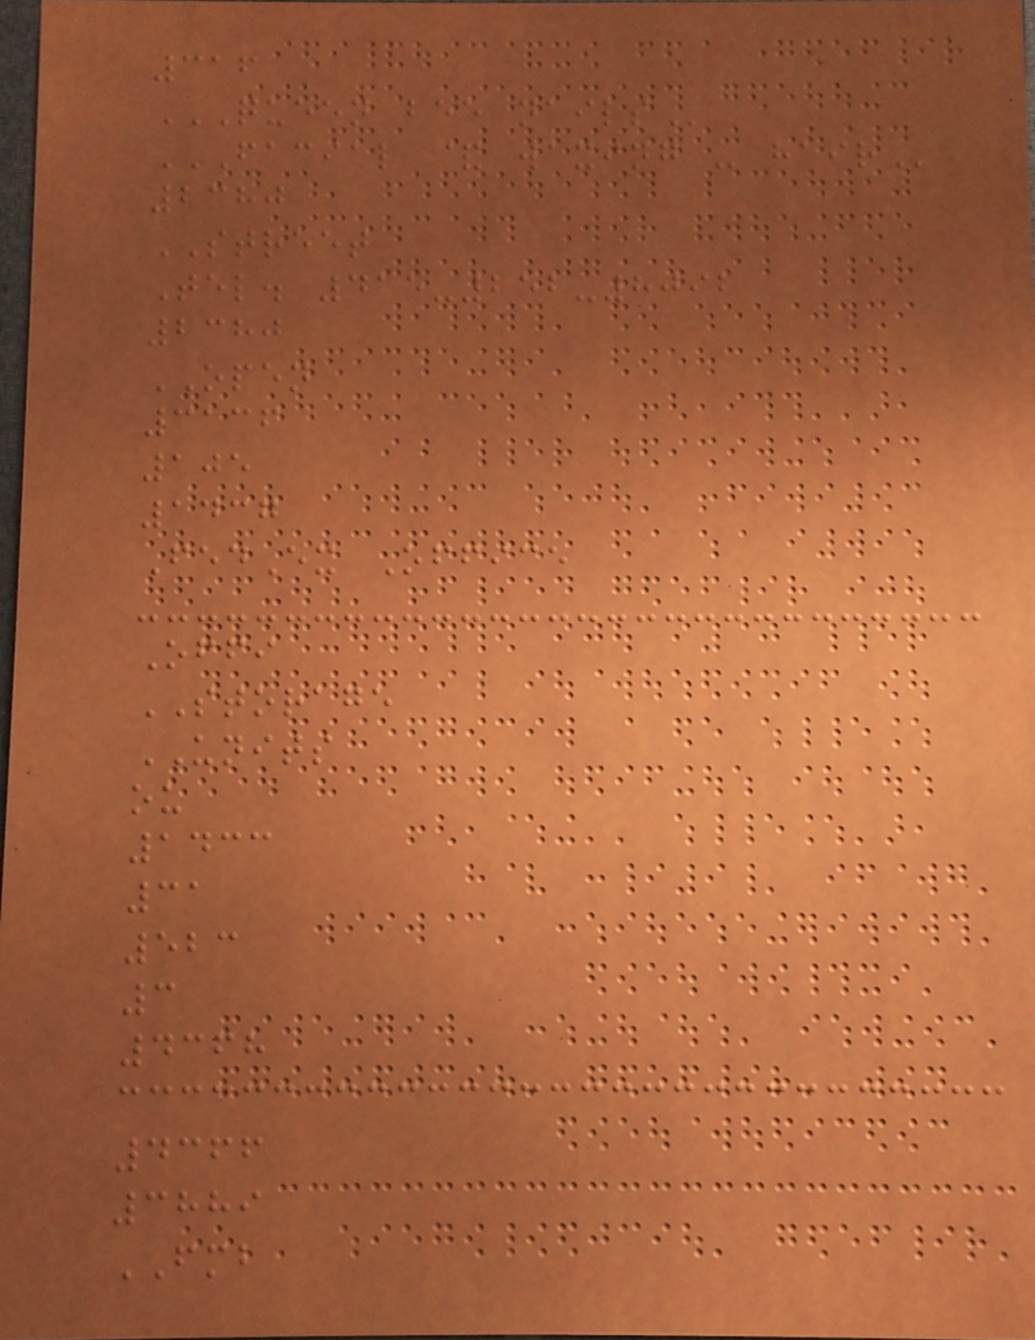316
QUEEN BEE NAILS
FACIAL & WAXING - HAIR
2380
STREET
Tel. 415-252-8092
2380
OPEN
3136
105
1437
FedEx Office
Offi
STORAGE
UNITS
ou
1433
31
523
3
4368
4366
3889
FMB
